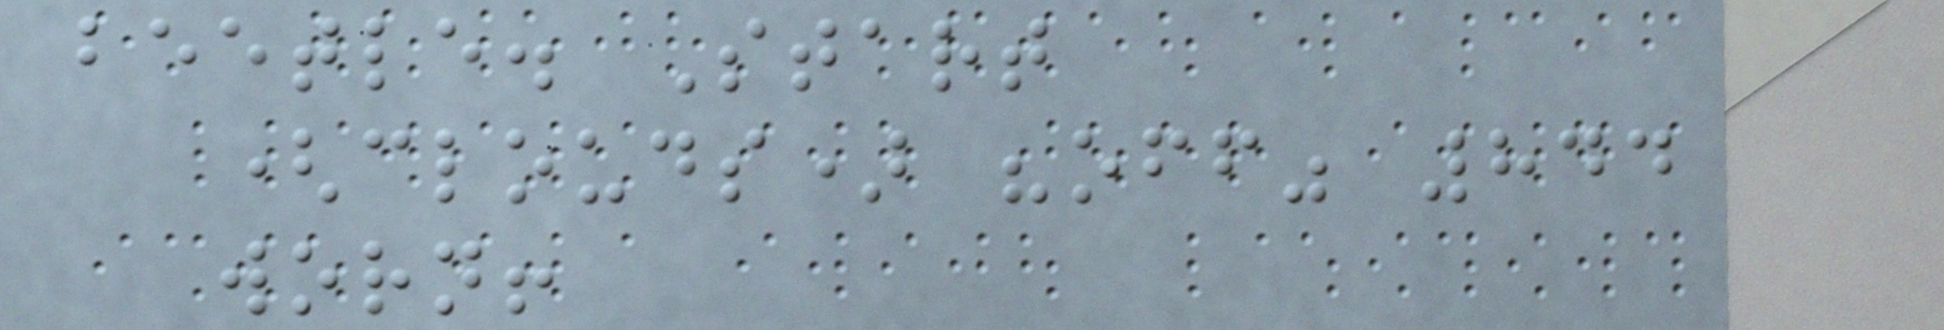beetle. Start
(clouds) "off" 844
worn!
